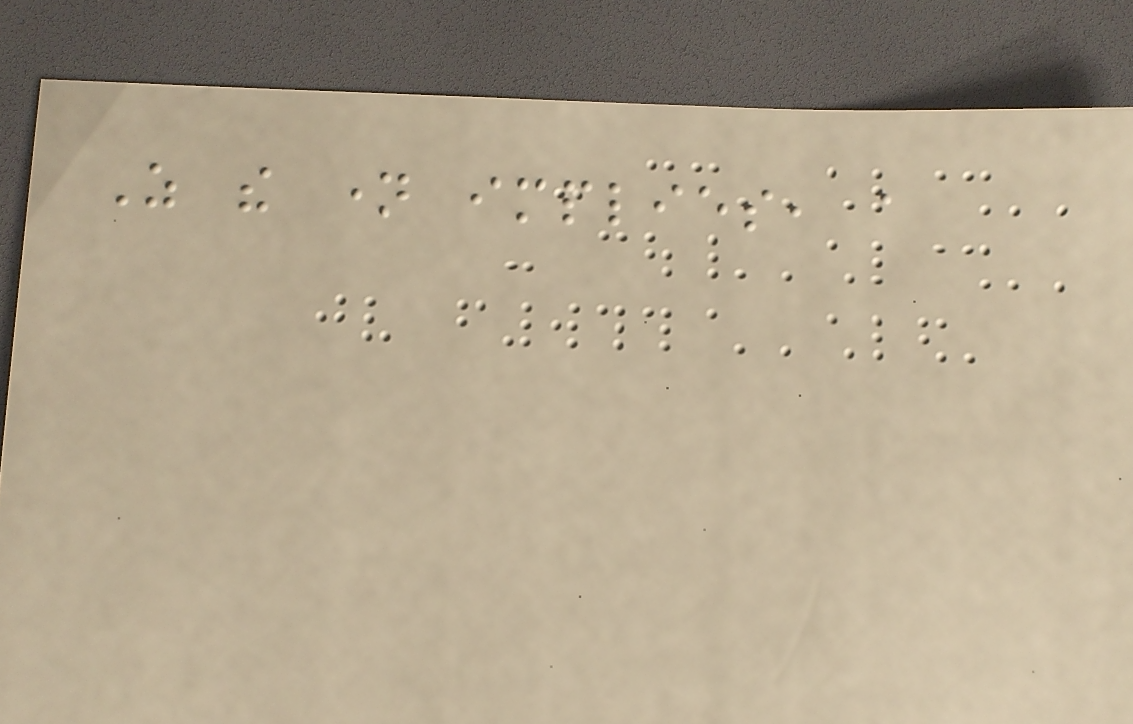As the name implies, a
